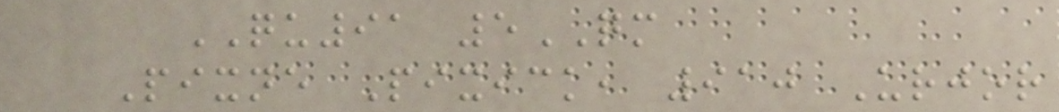QU91 5QM
Pixne Pixick, 910 Urjor
